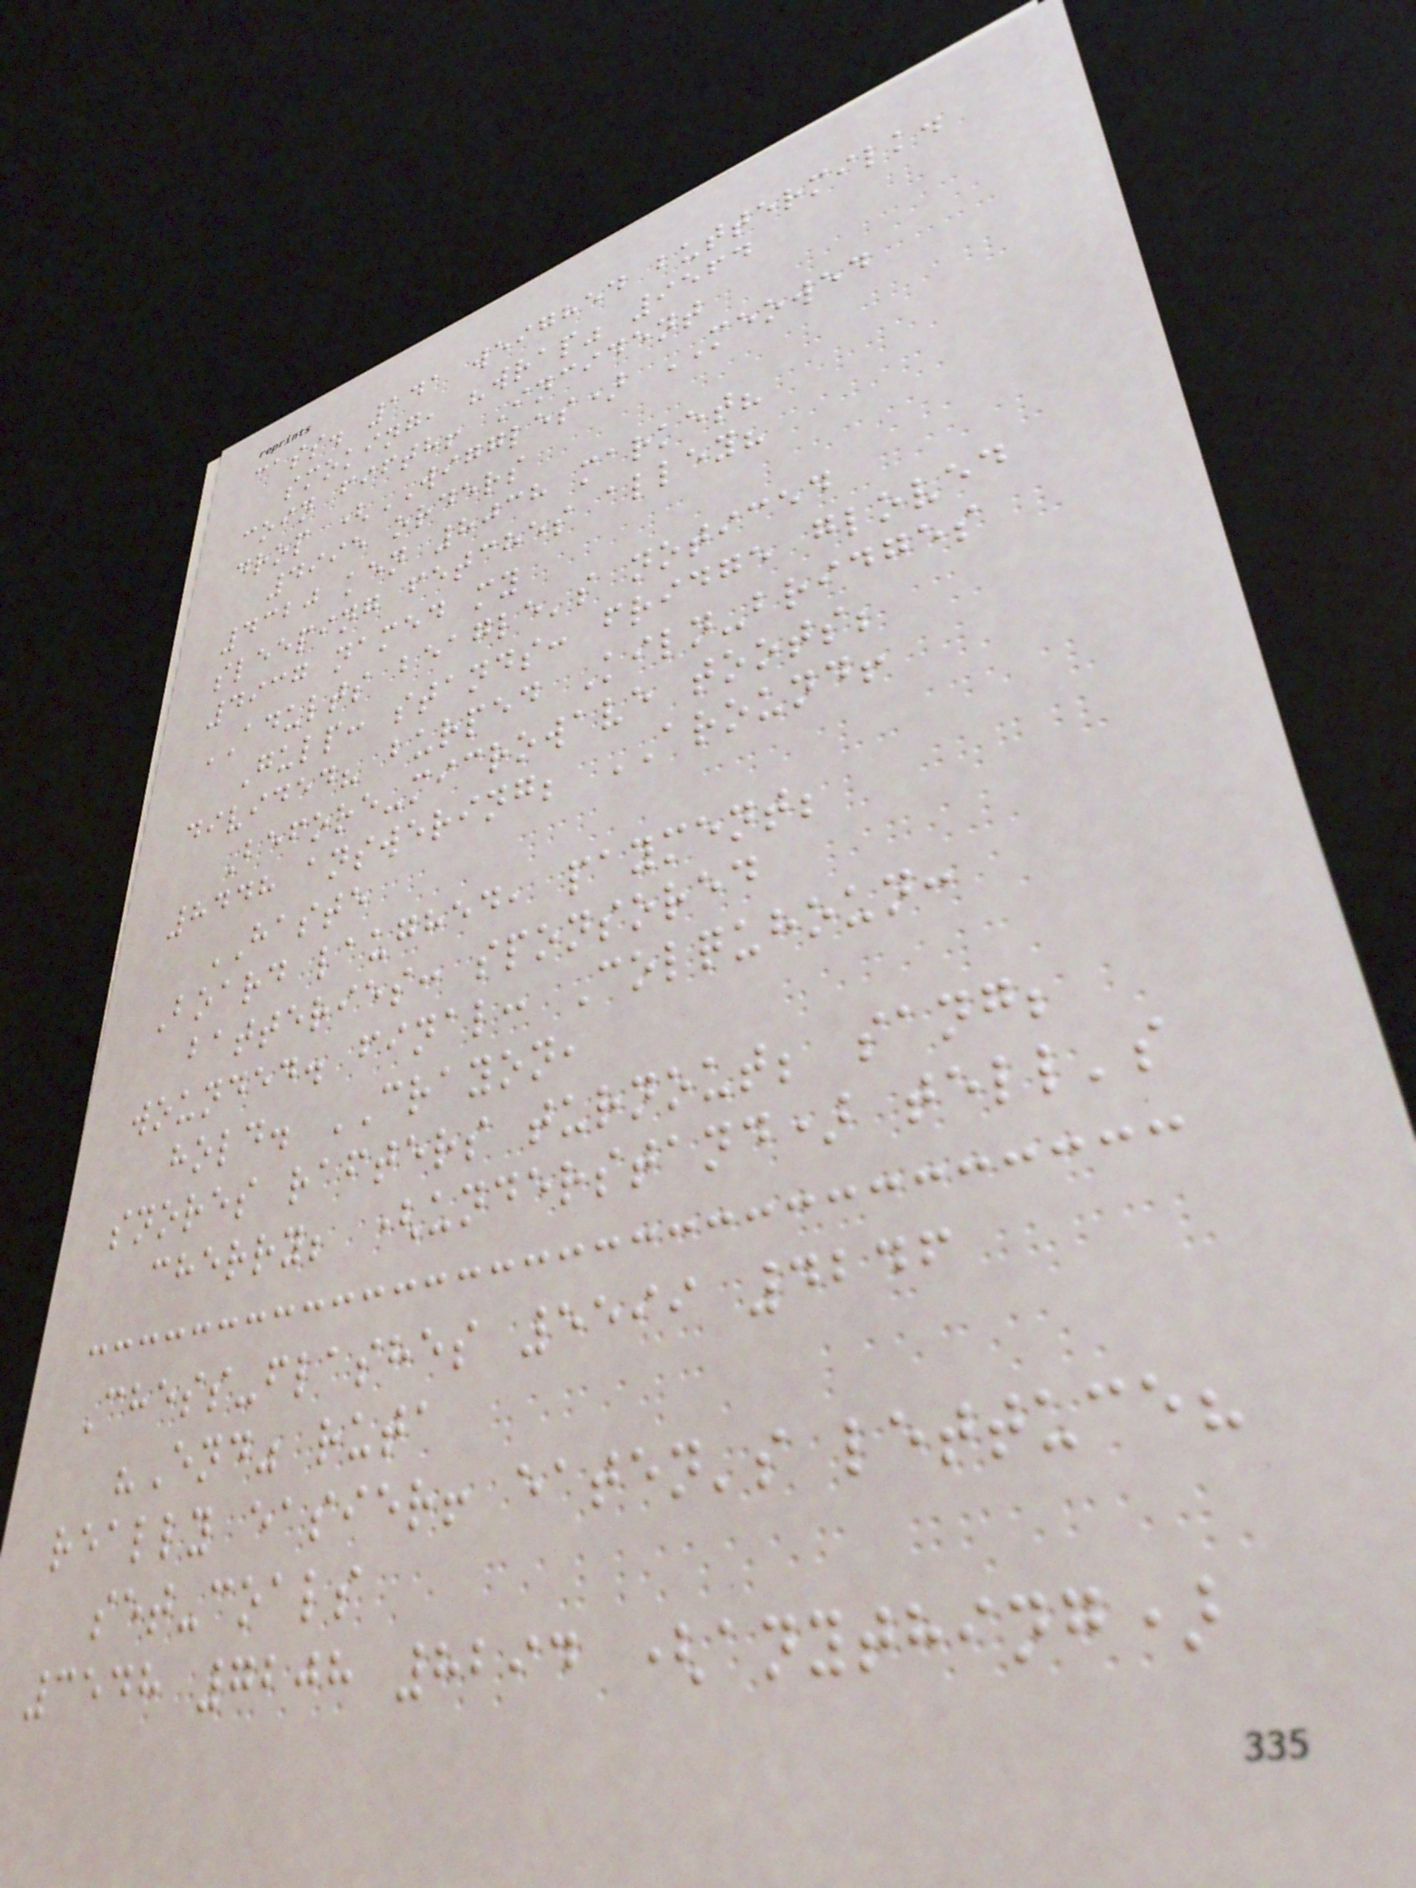cass. 141 weighed buttermilk.
smoking, "wrap" 9564
coin fifth! Incident
drop (WIGGLES) MEOWED
4995 orders
4320 ken 8038 market?
sleeping fetches alley?
4937 named my
ADULTS beagle's noticed
Gulp: stands: fridge gloved
divided? burped Kiln-bridges
Before-microwave toots;
8448 answering; AROUND!
HASTE
Board laughed, payment;
batteries: sponsored
wounded. final: Colquhoun:
hold. CRAYON,
snores rafters turnout; sang;
cherry; (understand) tell's
Chess-flashes 5599 4246
"End" ruta
really easier! eaten's lettuce?
set-coals
3548 7208 8294 (anything)
